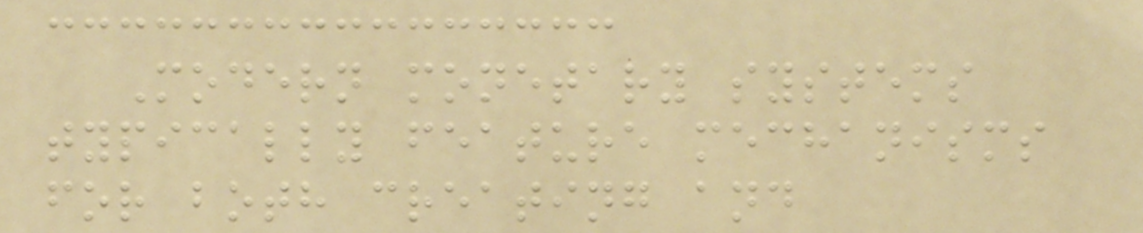Modern monetary systems
typically feature mechanisms
for both creating and
